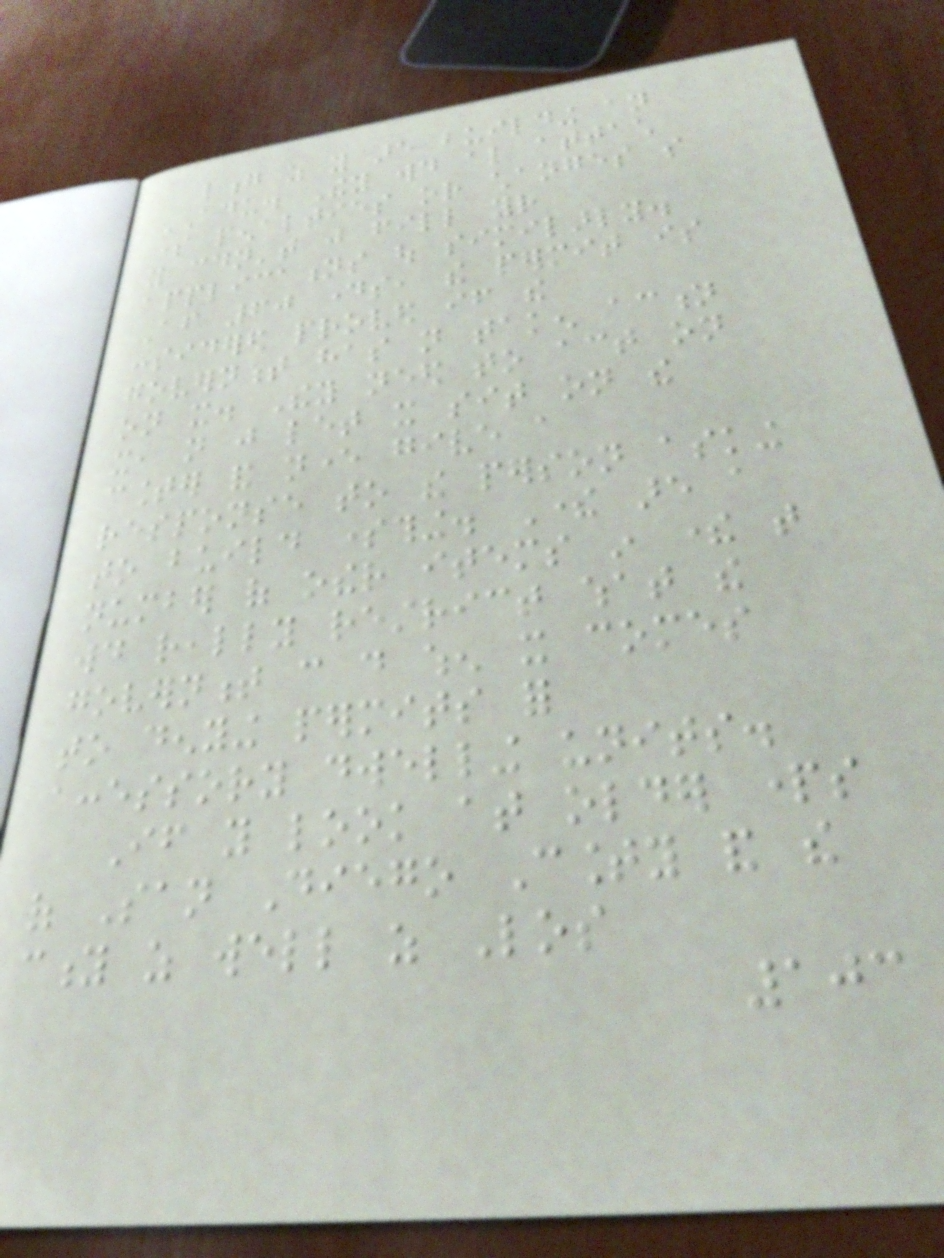long as you are building an
ADU. They would also attach
some penalties or changes so
you couldn't just fill your
applications out similarly.
After 60 days, the permit is
considered proved if the
government has not taken action
on it. They need to act on
it, not just let it sit on the
counter and never give a
response to the person asking
to build something. There are a
number of other items in there that
would really restrict what the
government can do when it comes
to denying permits for
accessory dwelling units.
If you look at older parts
of San Diego County and the
city as well as Los
103
